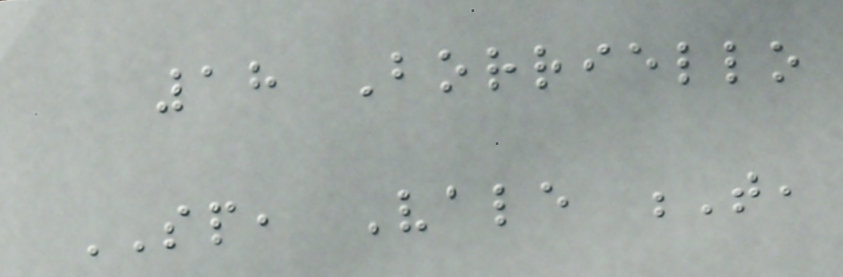18 Borriello
SP, Vale T,
